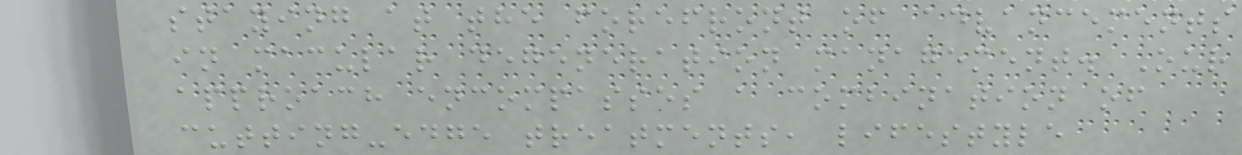staying at the forefront of advancements
in macular degeneration management. Our
approach encompasses a combination of
cutting-edge treatments, lifestyle
